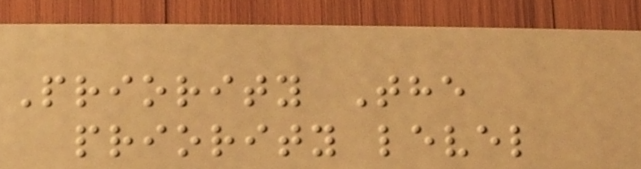Priority The
priority level
